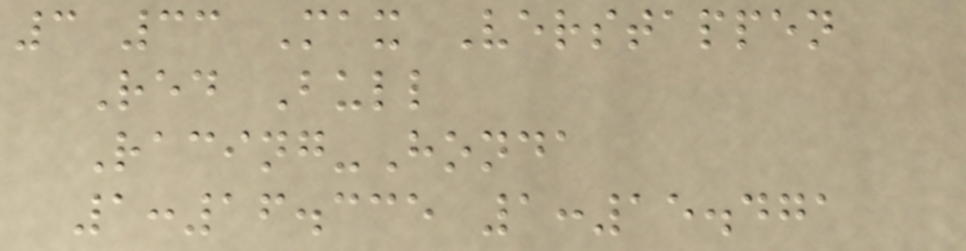3 33 Max Verstappen
Red Bull
Racing-Honda
1:16.335 1:15.471
